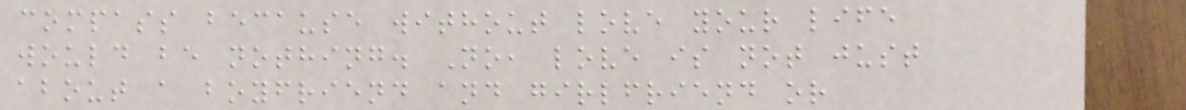compass because without love your life
would be nothing. No, love is not just
about a boyfriend and girlfriend or
